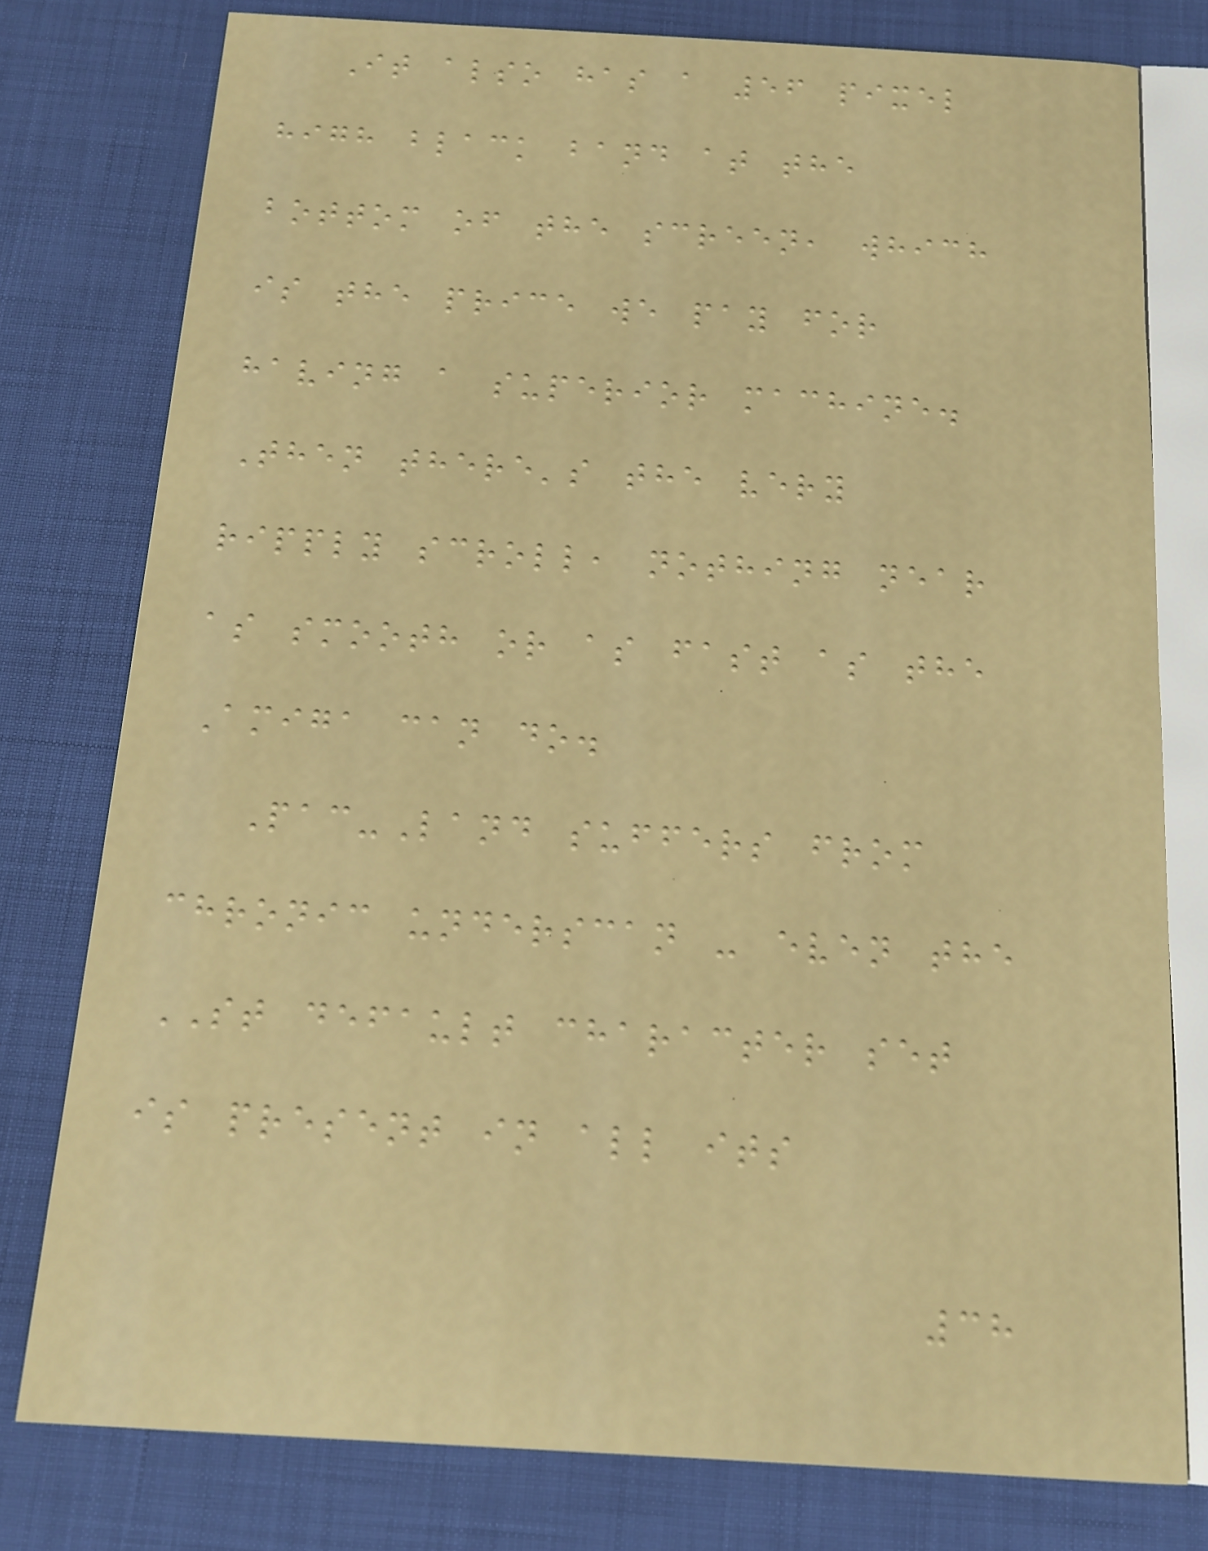It also has a 56 pixel
high black band at the
bottom of the screen, which
is the price we pay for
having a superior machine.
Then there's the very
ripply scroll, nothing near
as smooth or as fast as the
Amiga can do.
Pac-Land suffers from
chronic underscan - even the
ST default character set
is present in all its
38
